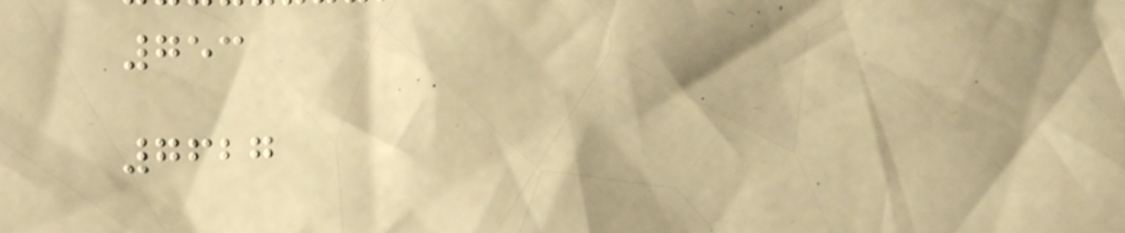753
7627
